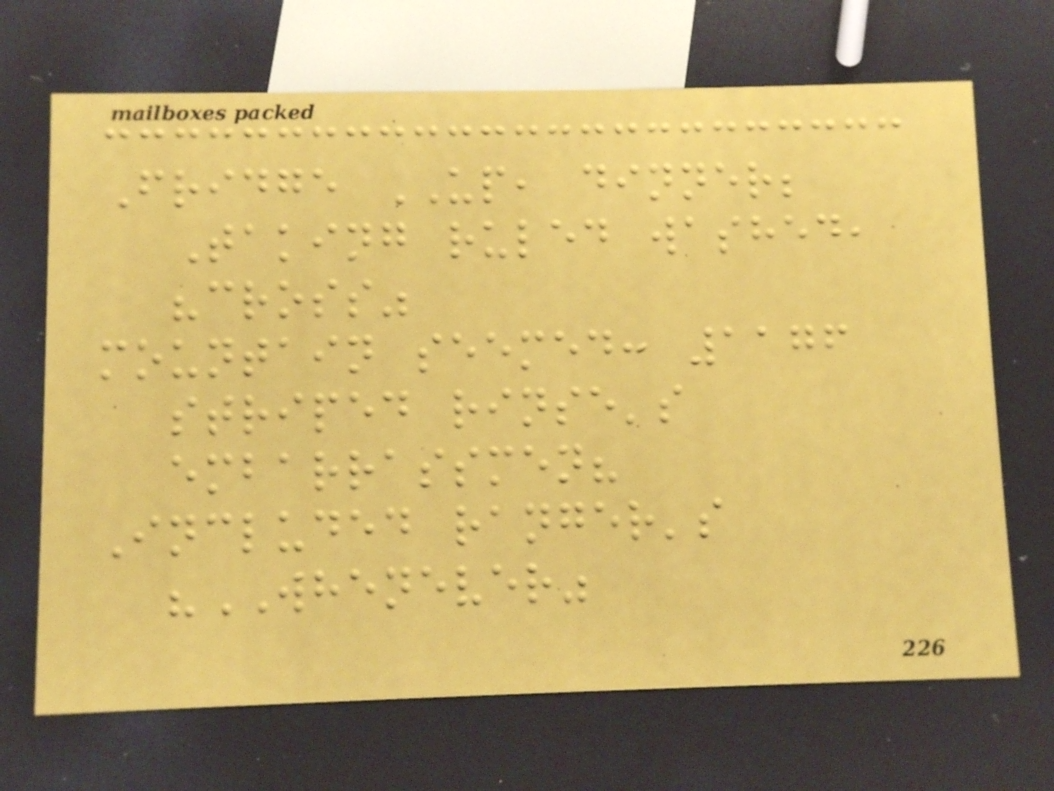Fridge UP, dinner;
Taking ruled washed,
"cross"
mountain seemed: 1176
striped rinse's
embarrassmen?
Included ranger's
"WHENEVER"
